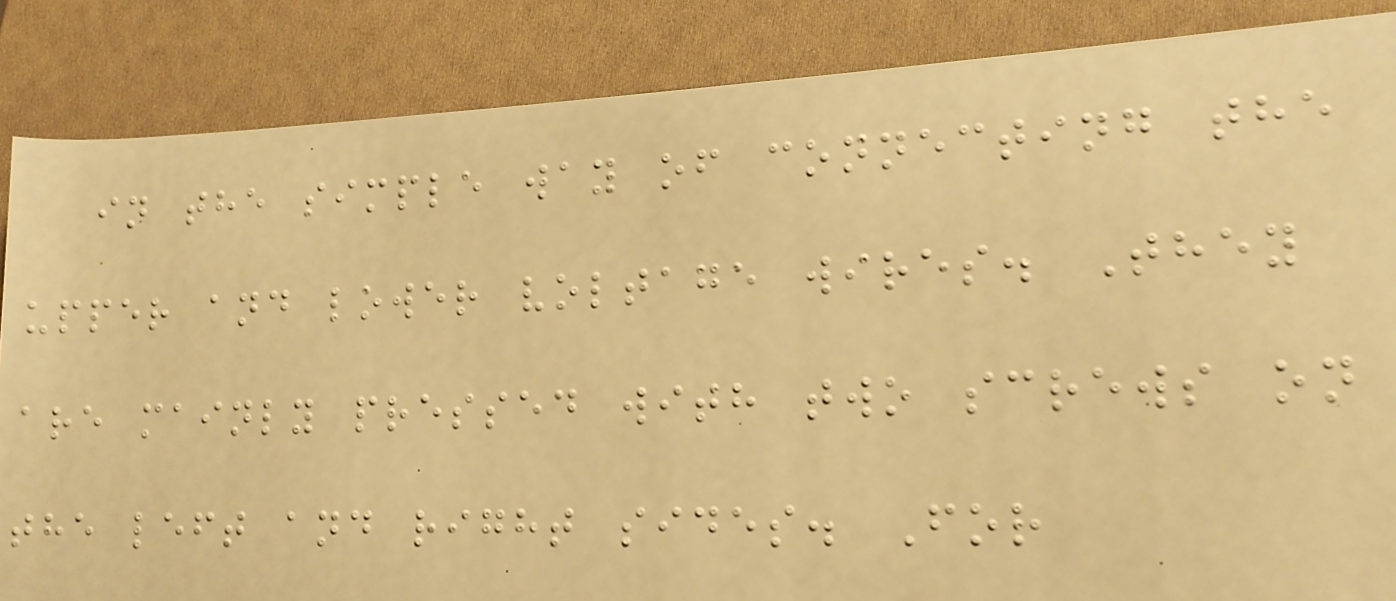in the simple way of connecting the
upper and lower voltage wires. They
are mainly pressed with two screws on
the left and right sides. For
